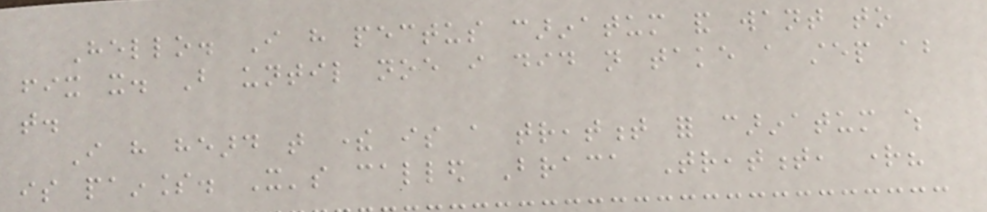Hello. I have pectus carinatum and want to
fix it. But until noe i did not take a step about
that.
I have heard that there is a treatment for carinatum which
is painless. It's called Braca Treatment, right?
